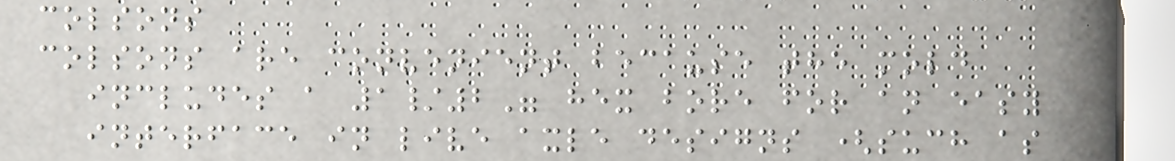colsons
colsons are convenient because the mold
includes a 1/2" hex bore for an easy
interface in live axle designs (such as
